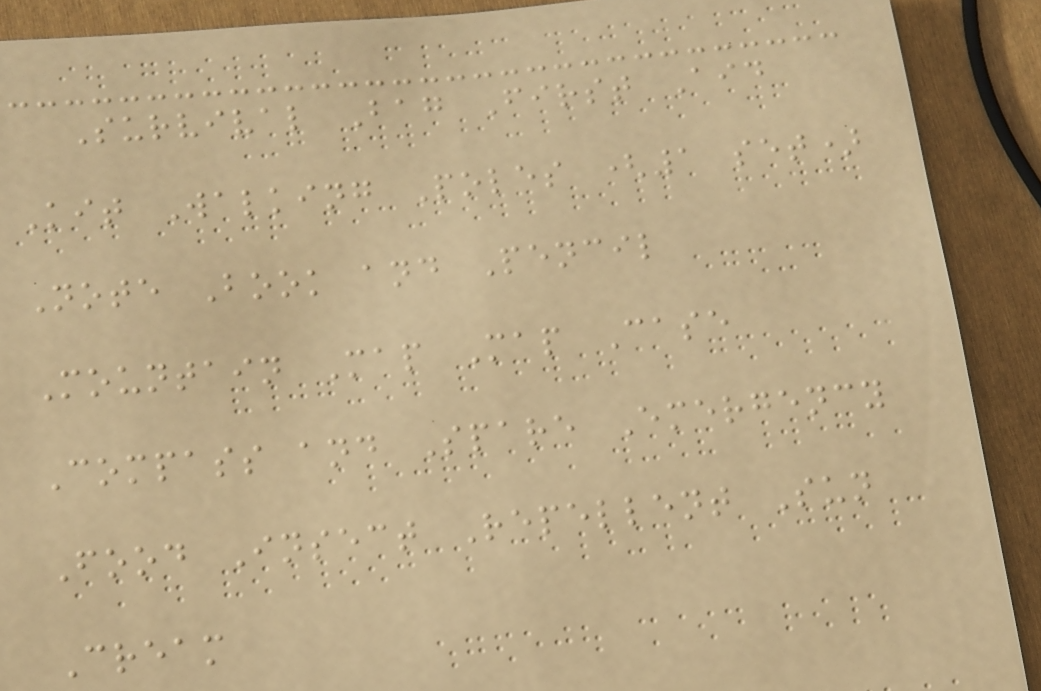Survival Bag First Aid
Kit Walking Poles (1 set)
Note Book and Pencil
Mountain Map Map Case
Compass and Spare Emergency
Food Insect Repellent Sun
Cream
